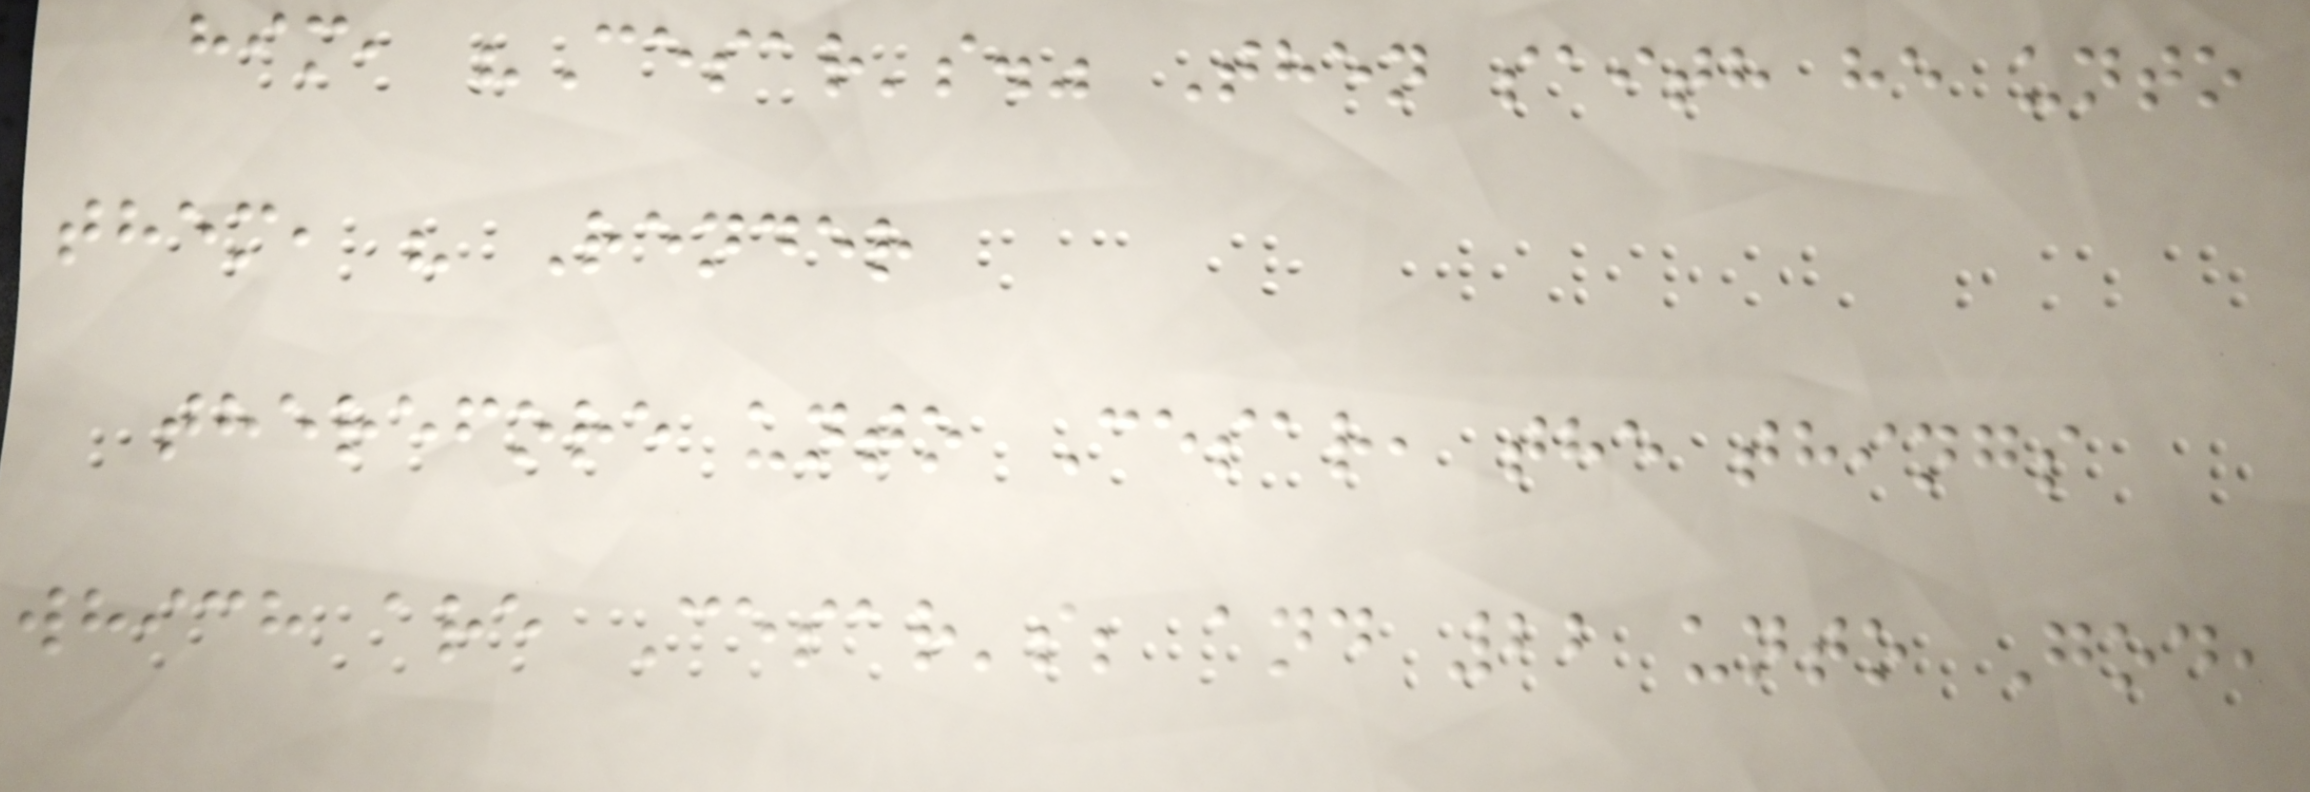him, "Cesar's." Then saith he unto
them, " Render
therefore unto Cesar, the things
which are Cesar's; and 22 unto God,
